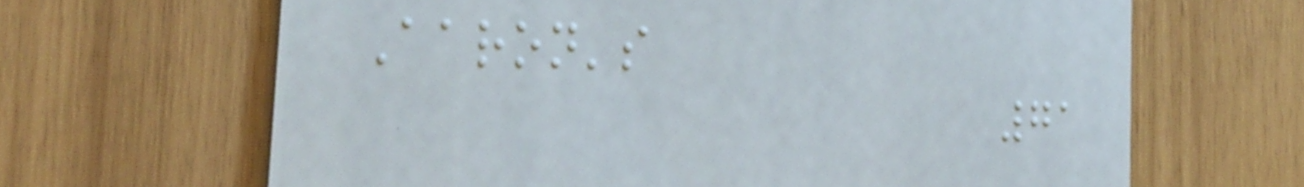Aaron's
71
